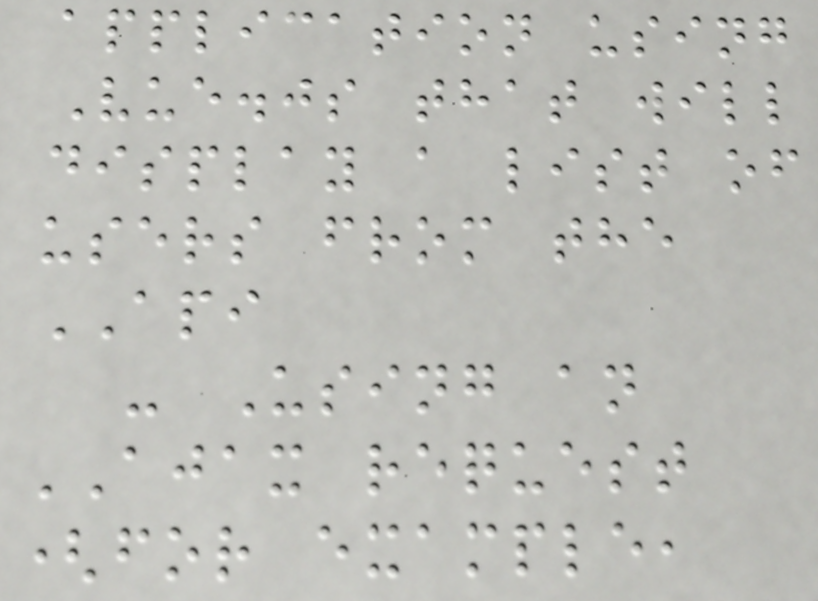application using
Vue.js that will
display a list of
users from the
API
- Using an
AJAX request
(for example,
